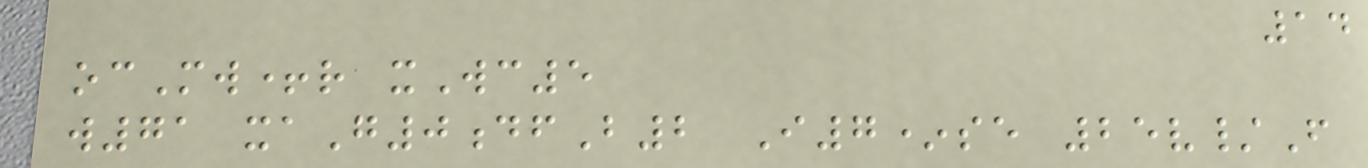14
ocMw+r xWc5
w71 xaG0dfB2 I7*se 25v/F
